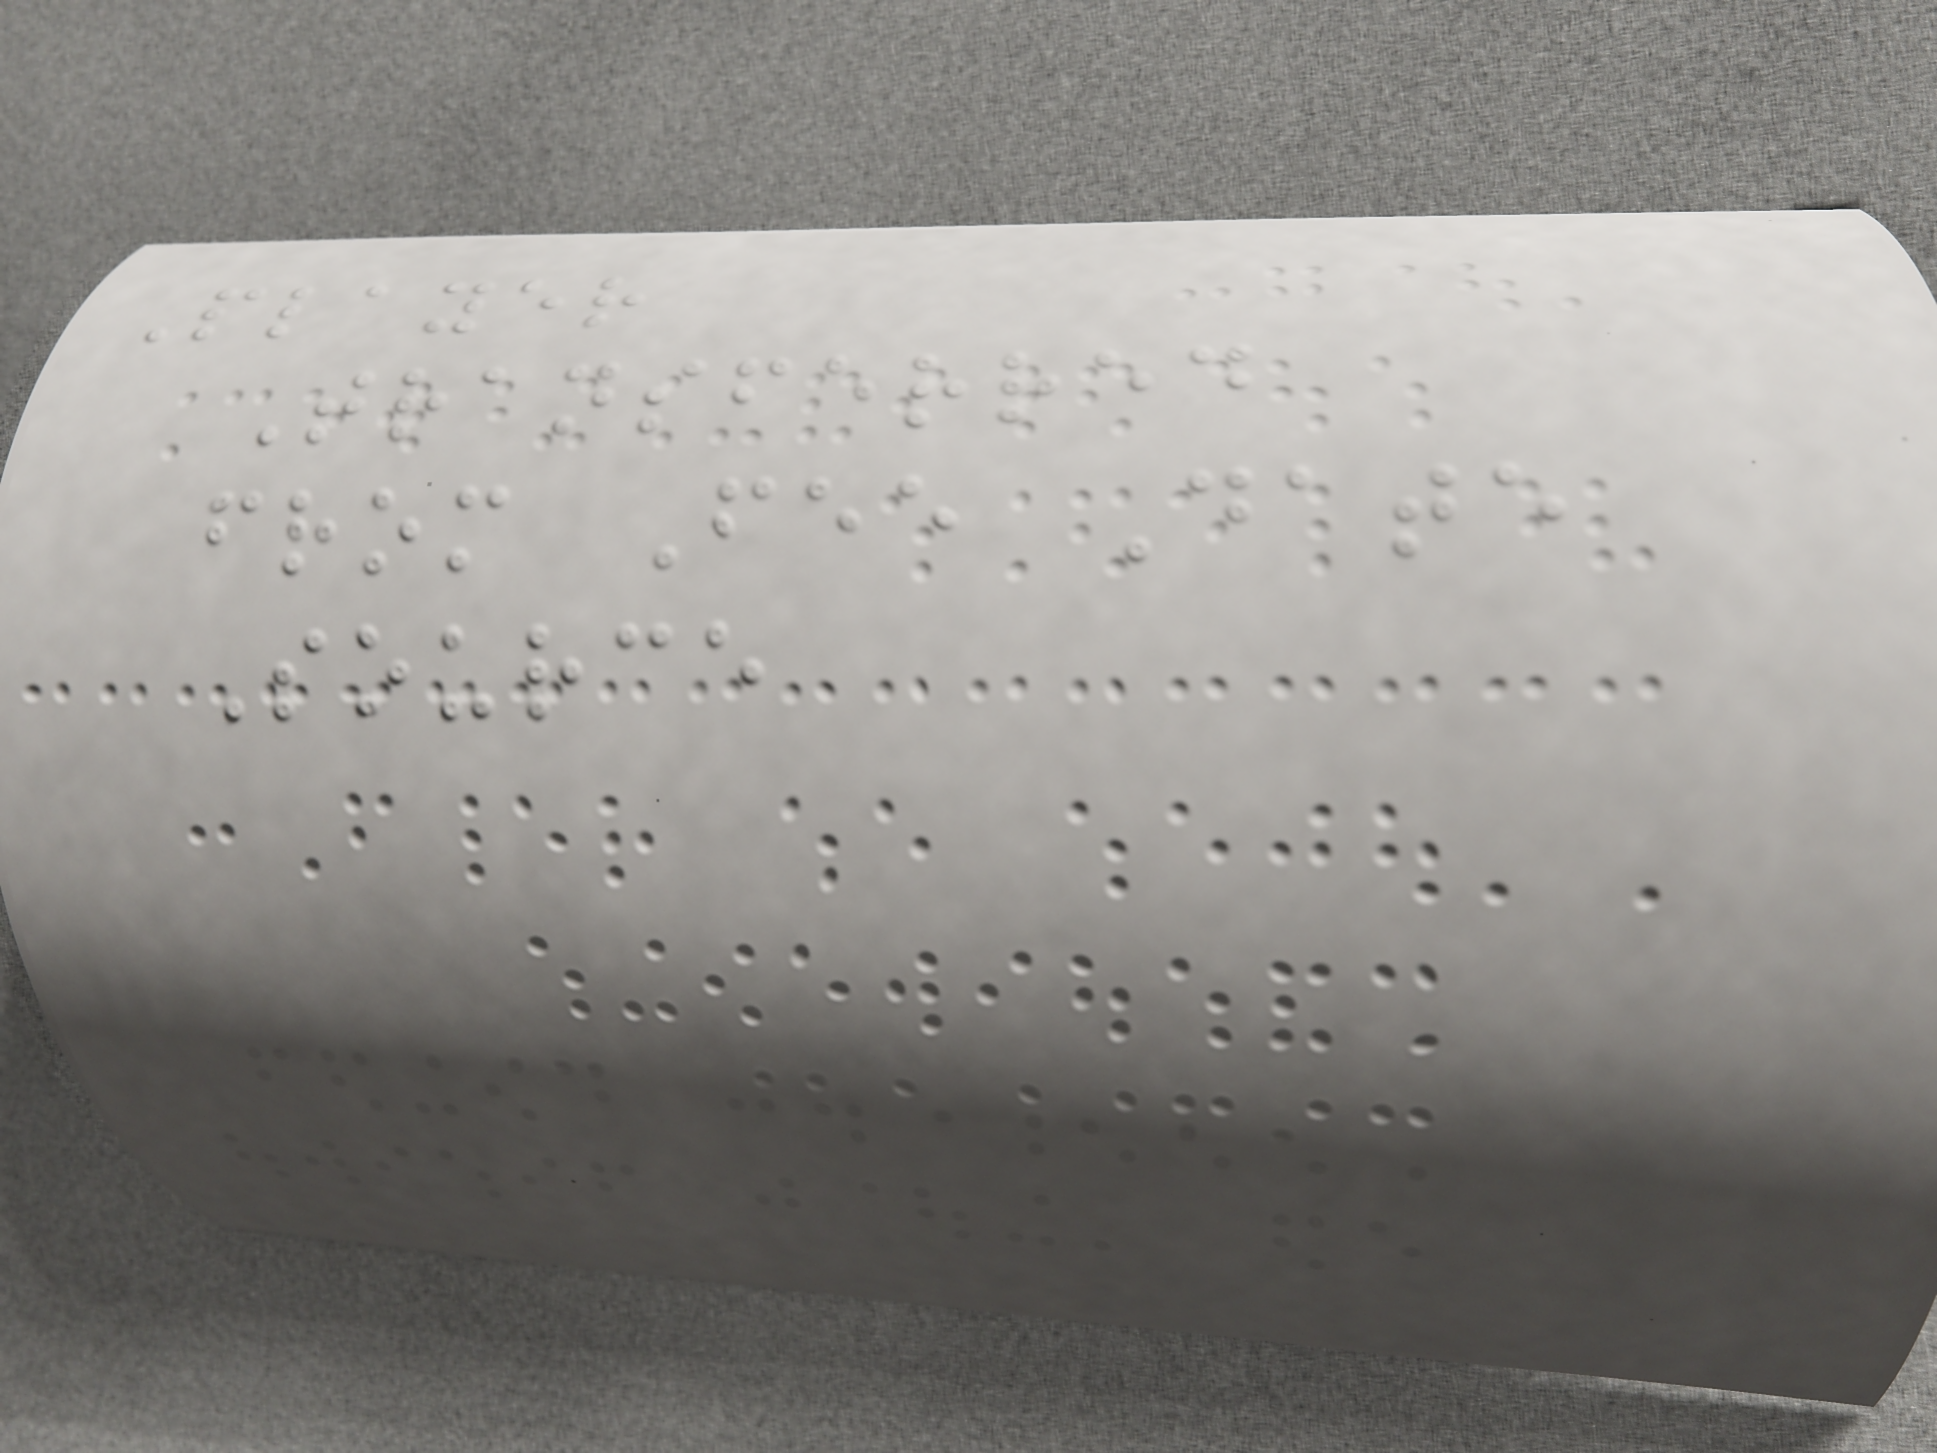Player
Transferred
from Fee Date
Source
